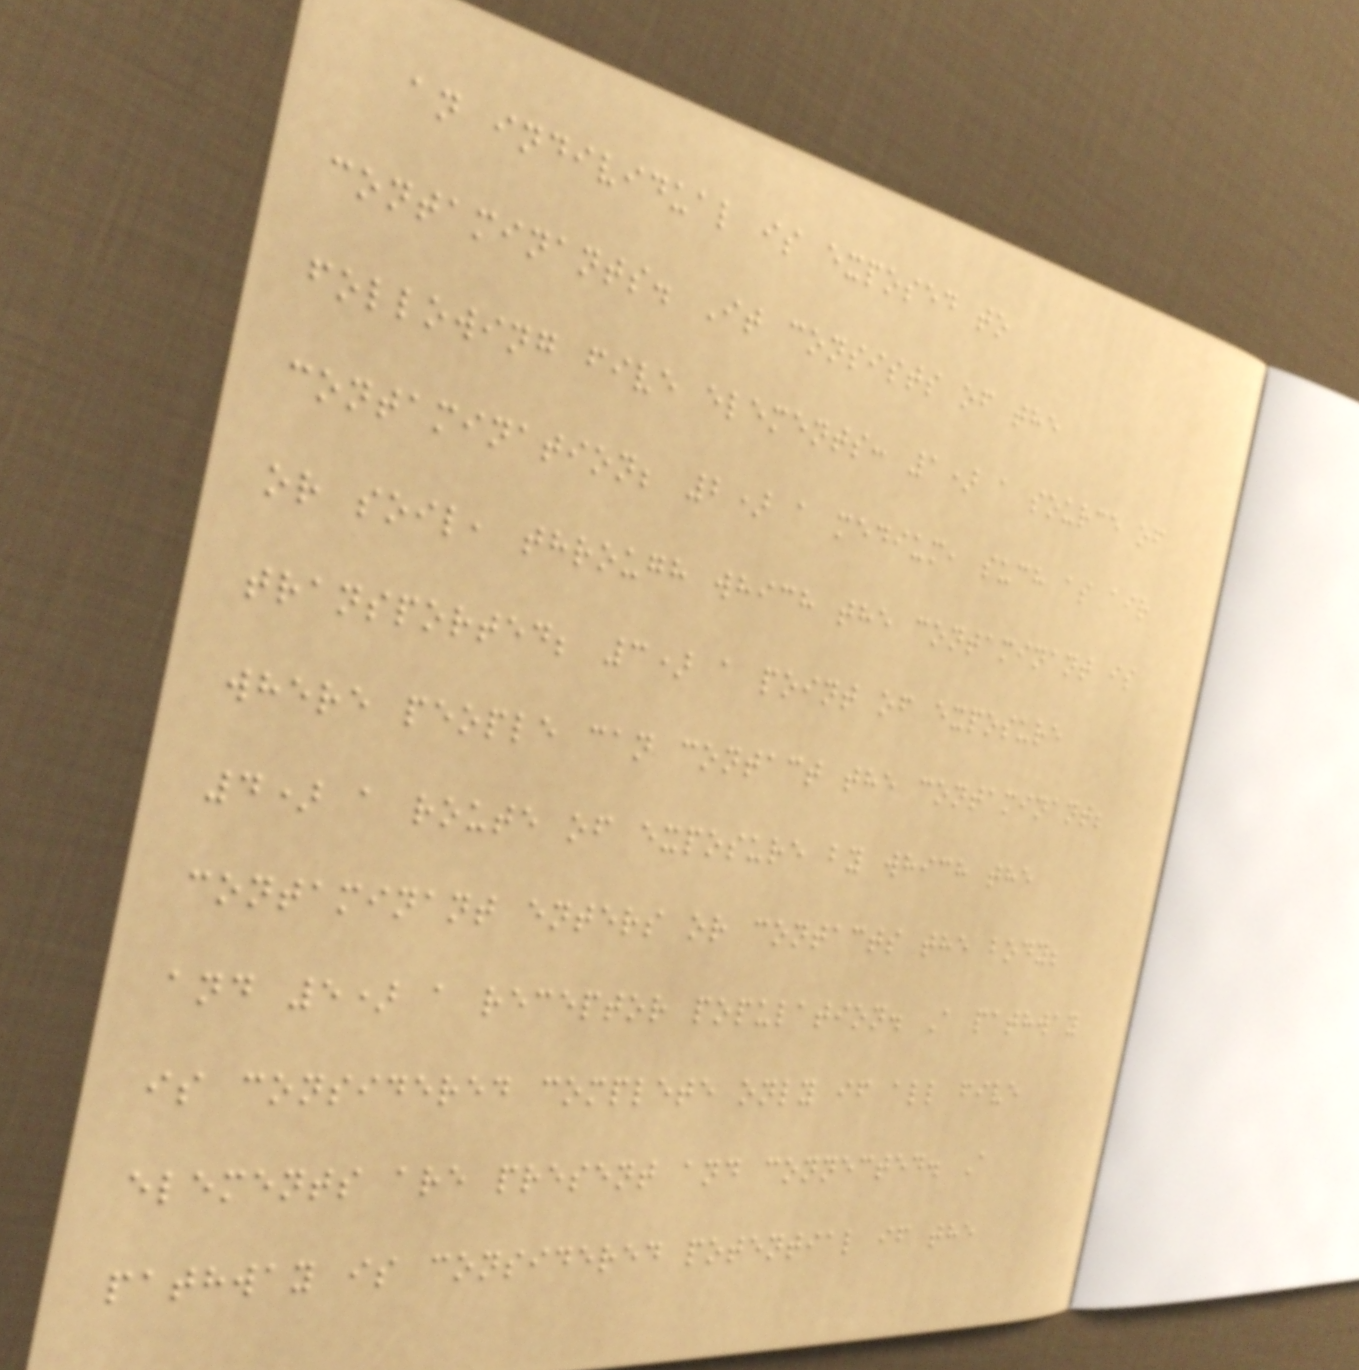an individual is exposed to
contaminants. It consists of the
following five elements: 1) a source of
contamination; 2) a medium, such as air
or soil, through which the contaminant is
transported; 3) a point of exposure
where people can contact the contaminant;
4) a route of exposure by which the
contaminant enters or contacts the body;
and 5) a receptor population. A pathway
is considered complete only if all five
elements are present and connected. A
pathway is considered potential if the
